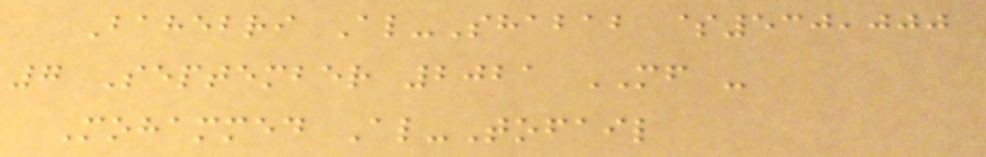Bahebri Al-Shabab $530,000
7 September 2021 MF -
Mohammed Al-Tofail
